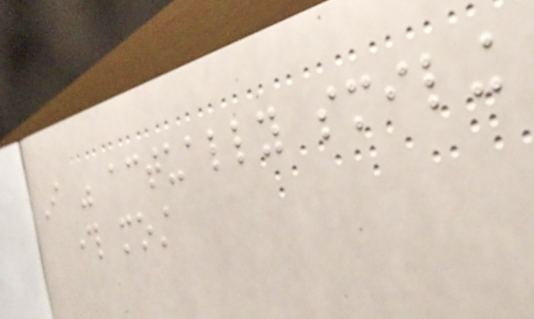I was actually smiling
through most
